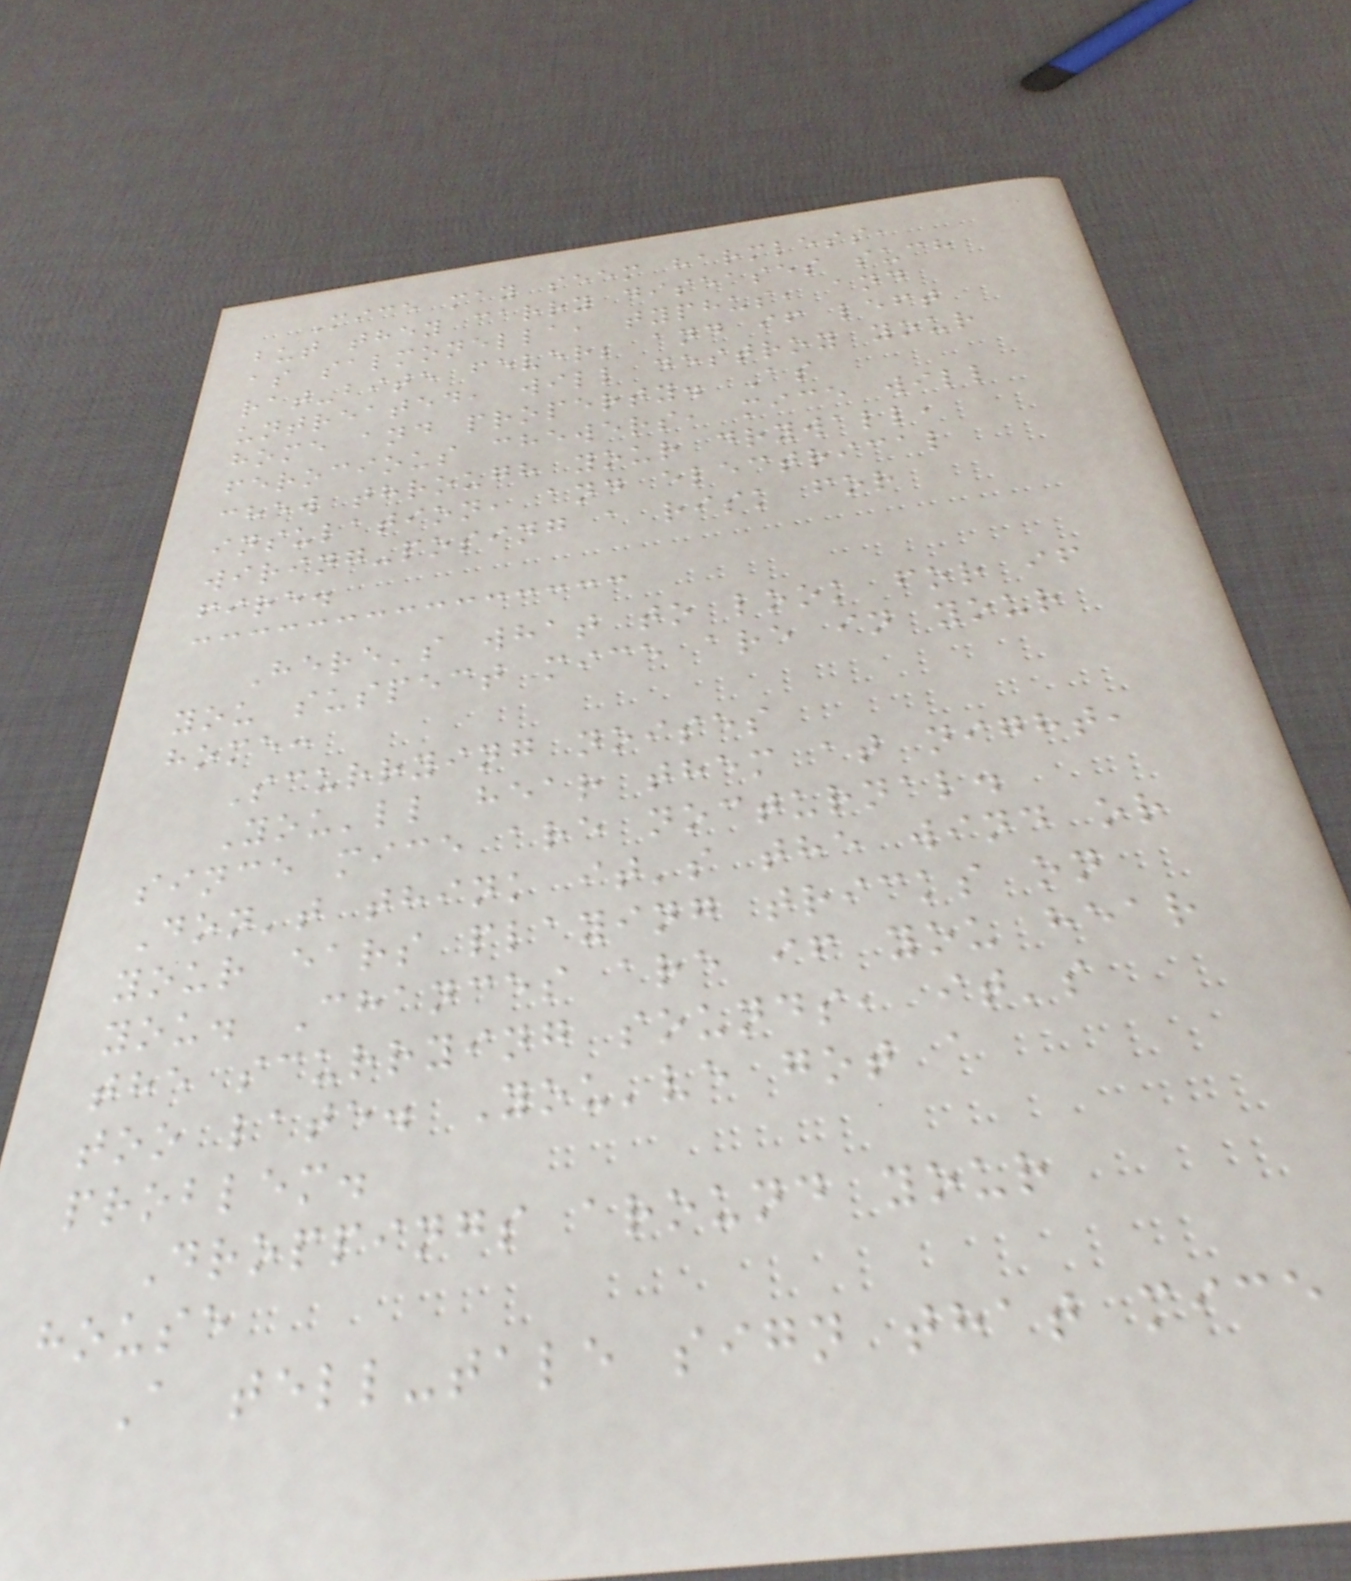Mice may seem harmless,
but they carry diseases such
as salmonella, typhus, and
rat-bite fever; and if left
untreated, will destroy your
home and property. As
ferocious chewers, mice will
chew through your drywall,
insulation, and electrical
wiring-posing a risk for
fire.
Here's what to look for if
you suspect mice are in your
home:
Scurrying noises
You'll hear them at night,
since mice are nocturnal.
Don't think it's the wind or
your ears playing tricks on
you. Chances are if you hear
the scurrying sounds, it's
too late. You've got a
problem.
Droppings around your
house
A tell-tale sign that mice
